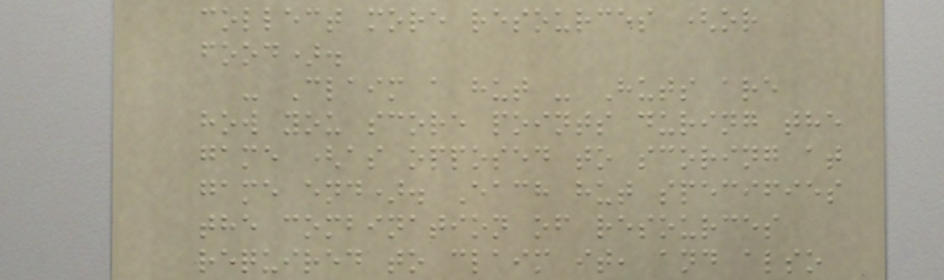collect more resources (or
food).
- Claim a hut - Huts are
how you score points during the
game (as opposed to scoring at
game end). Each hut specifies
the combination of resources
required to claim it, and also
